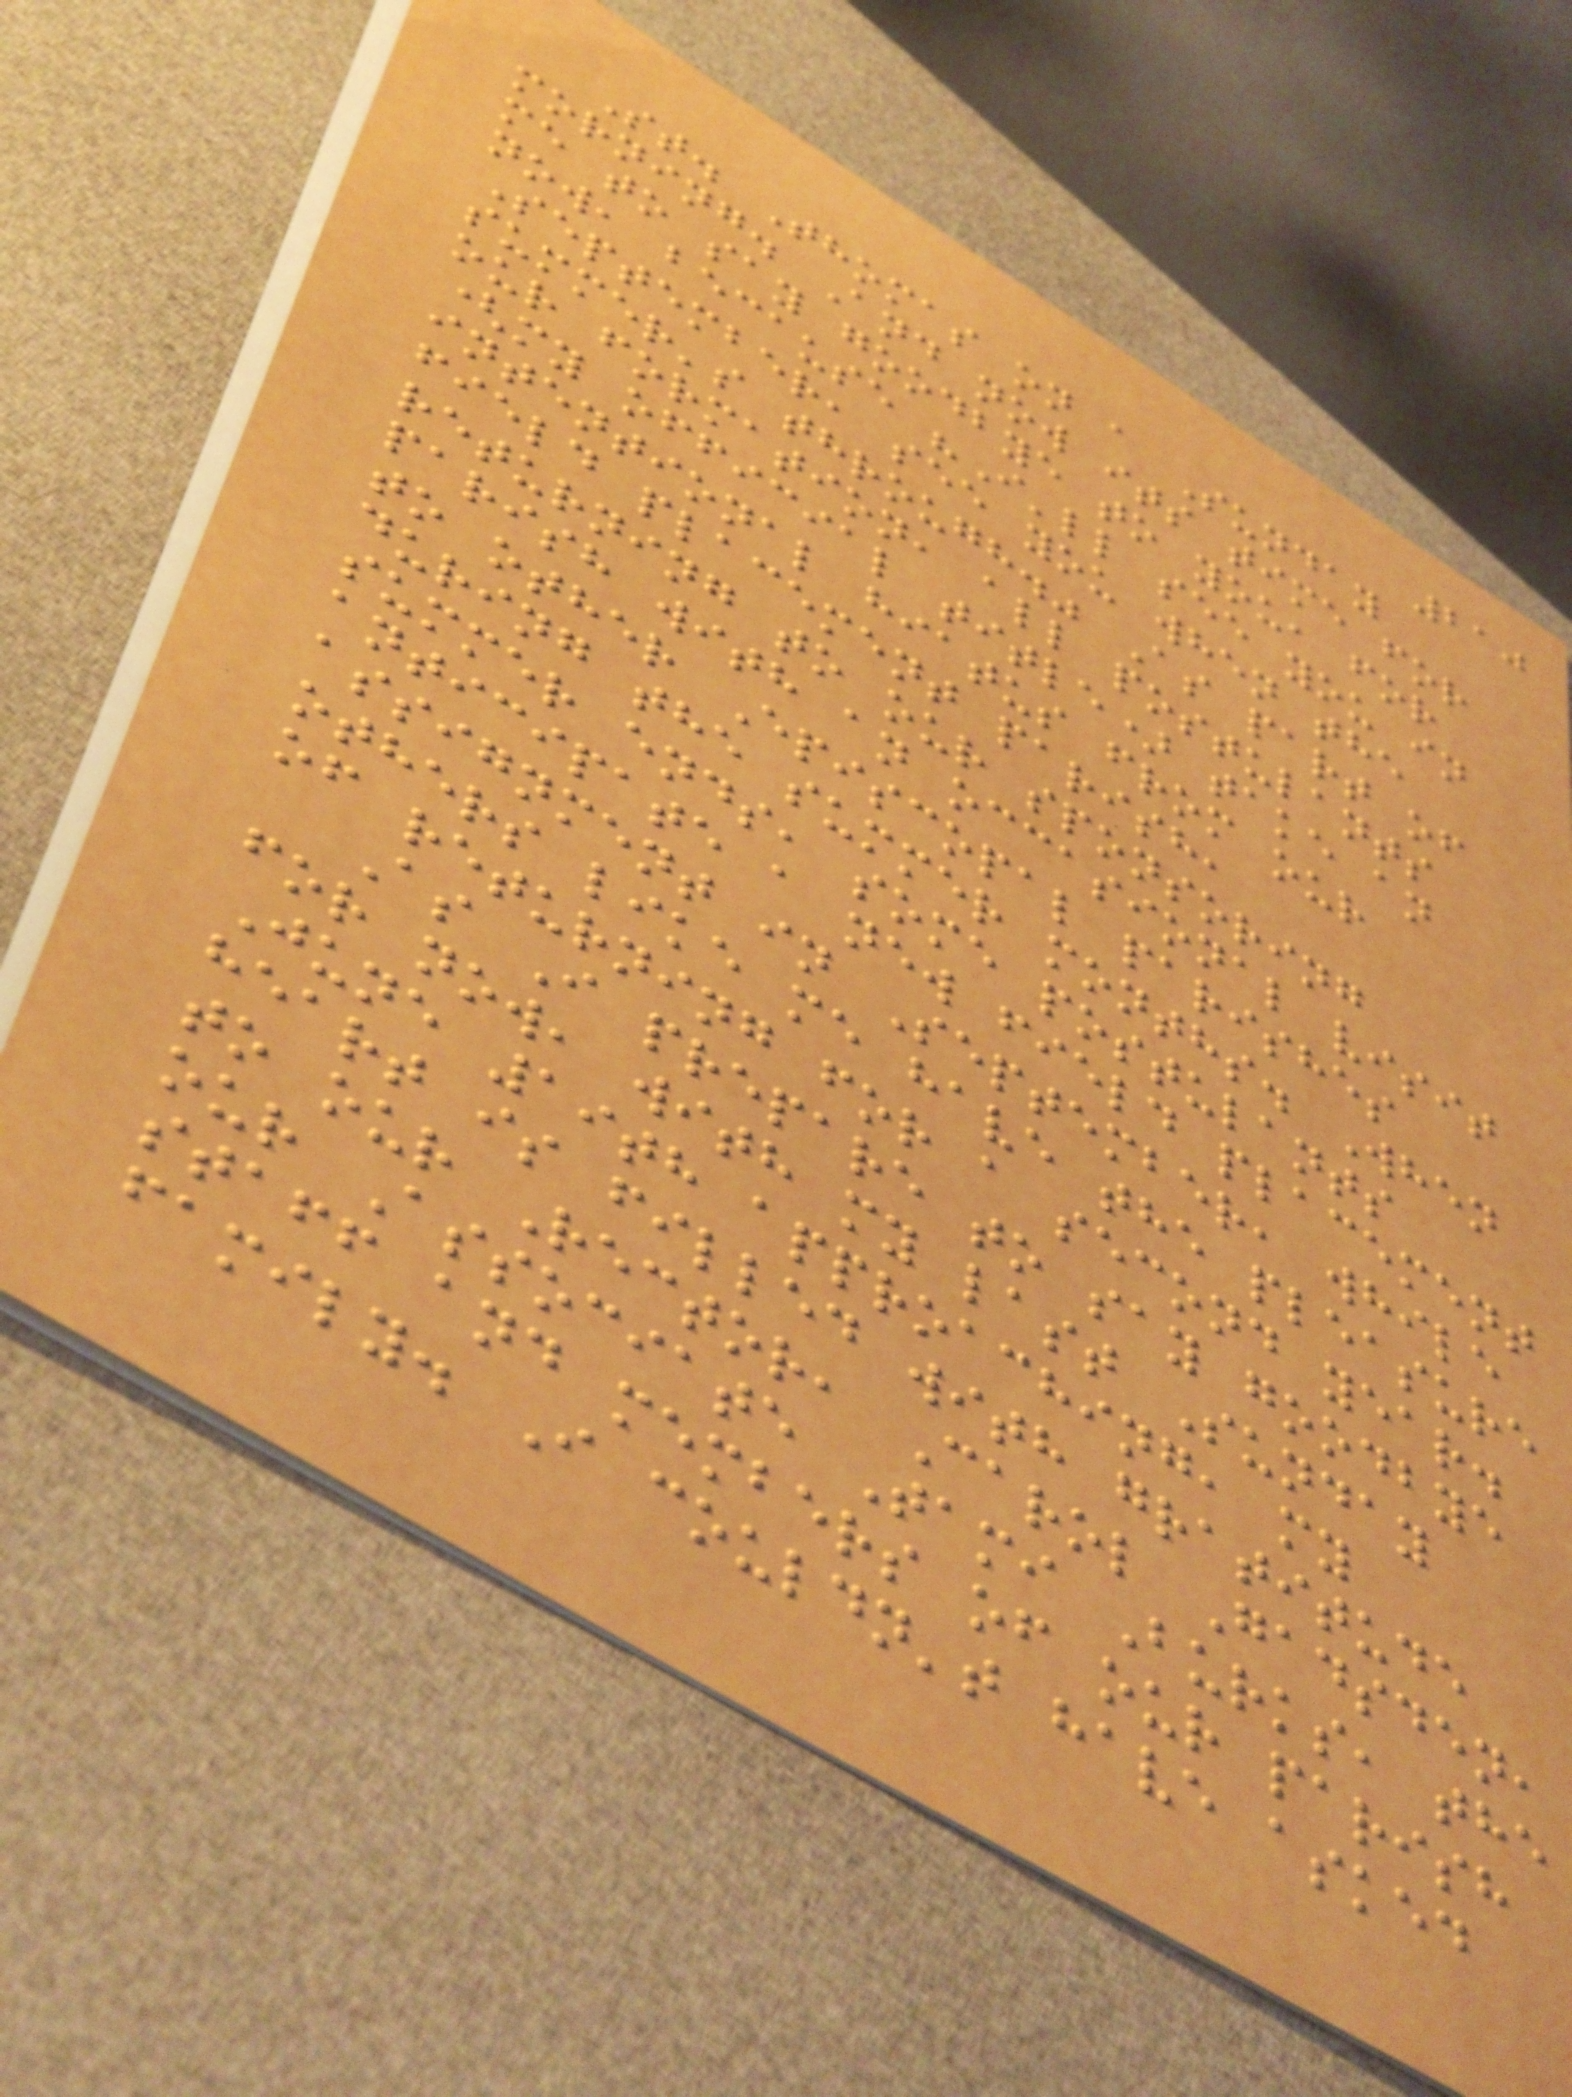210
St. Thomas on a Sunday
morning. And now its time for
me to say goodbye to you, for
now, because "I'll see you in
September, see you when the
summer's through." As part of
our formation, all postulants
(my official title) take an
intentional hiatus from our
field placement parish,
returning to our sponsoring
parish with an occasional visit
to other Episcopal parishes
during the summer months. When
summer ends, some postulants
anticipate a new field placement
assignment in September, while
others like me have the pleasure
of returning for a second year.
As I prepare to say goodbye
for now, with my last Sunday
June 19th approaching, my
heart is filled with gratitude
to our Rector, Carol Gadsden,
our Associate Tami Burks, the
staff and members of our parish
family. I couldn't have asked
